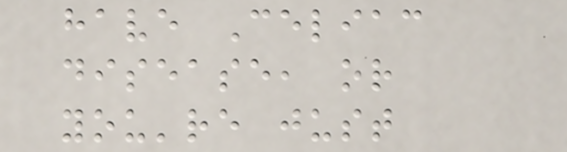have Celiac
disease, or
you're just
